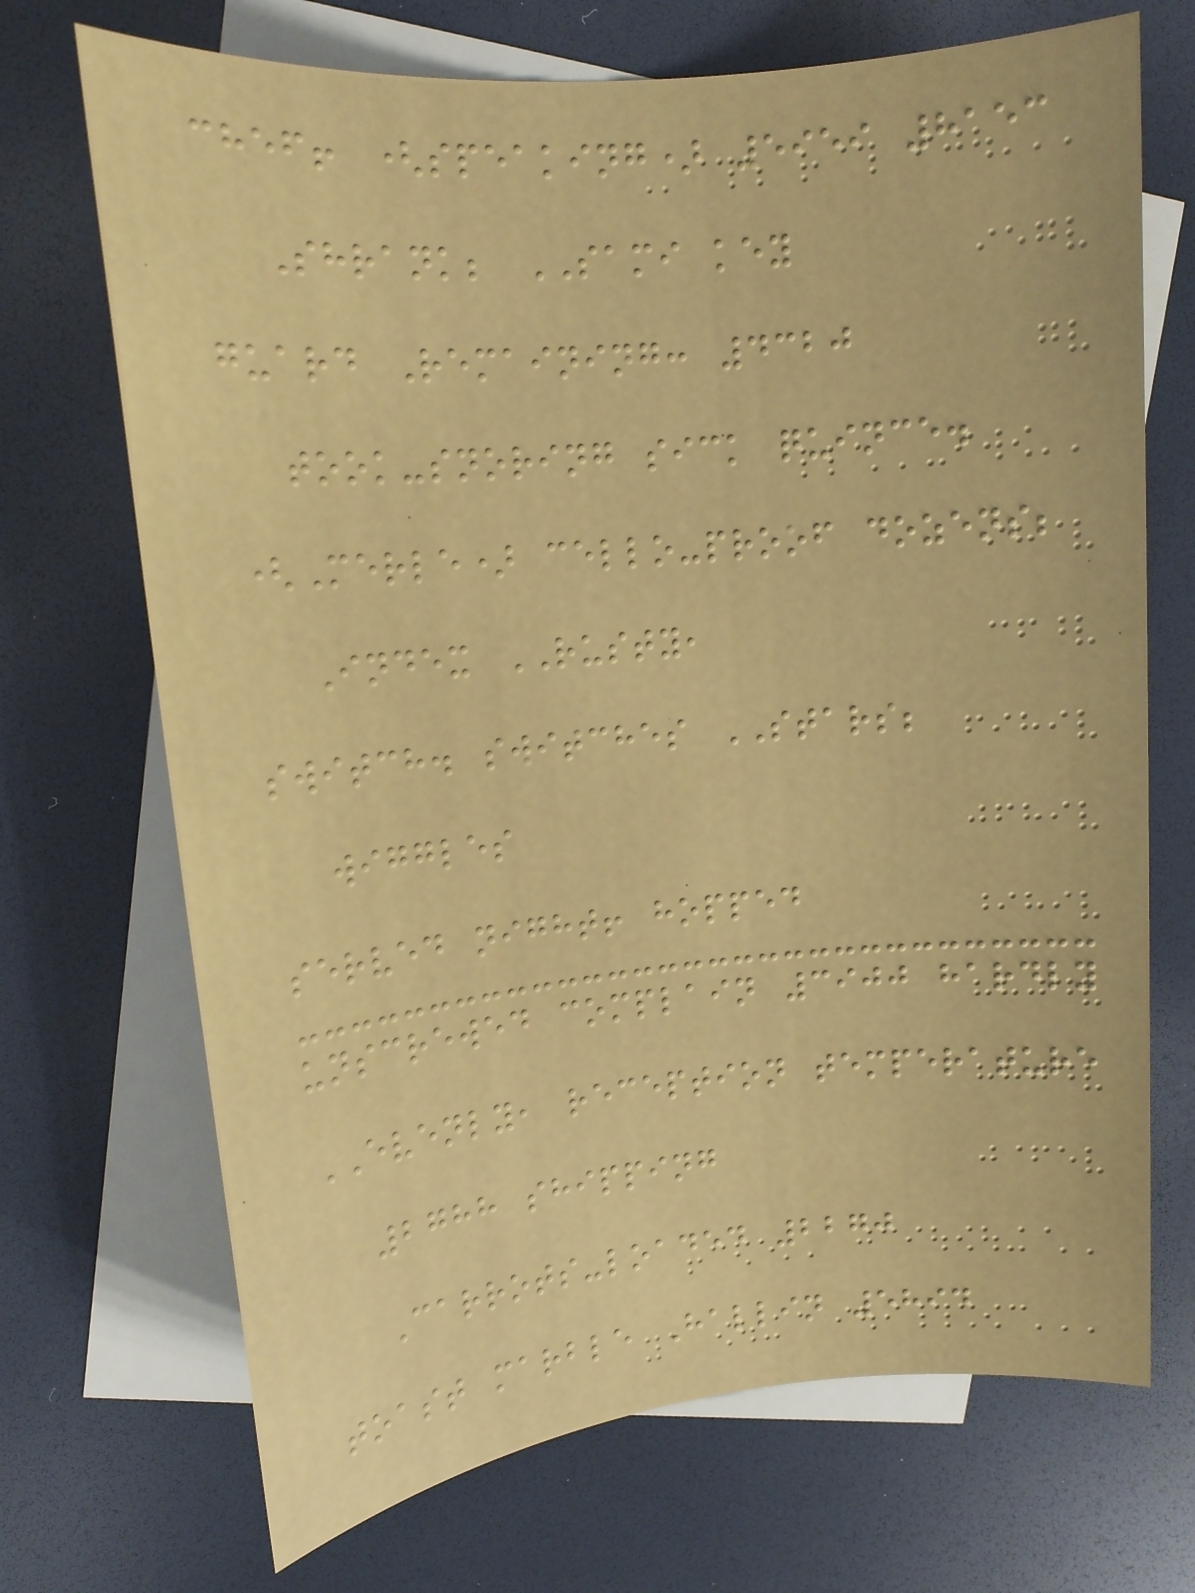chef! (speaking) 5959 8153
Shrank; SAMI key
guard Remaining: 4320
took-snoring sick quince.
(Merle) cello-proof dozens;
Index RUSTY,
switch. switches STARS;
wiggles
served night! hopped
unscrewed complain 3900 hardly
EVENLY, reception temperature
2788 shipping
Carrots-loaded 2270
toast marble Hallin 5894
